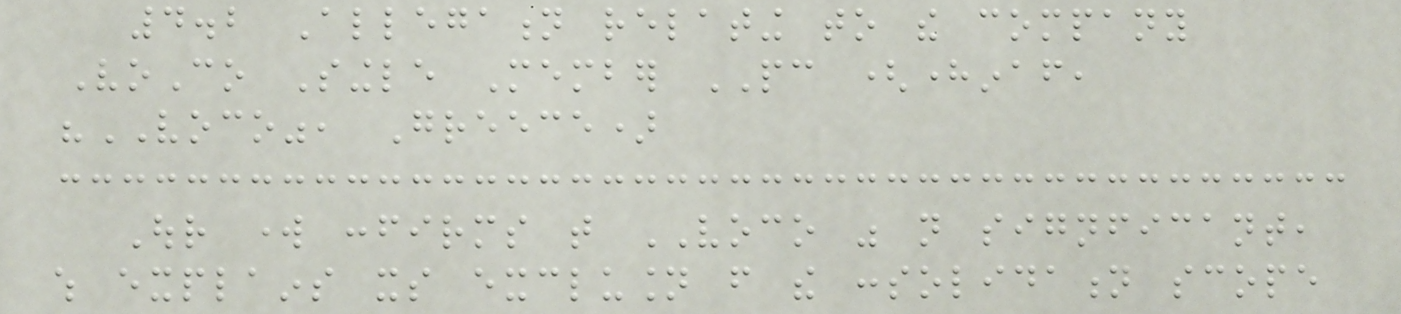4.2 Allegation relating to the company
VoCo Single Member PC (hereinafter,
"VOCO", Greece)
Our work confirms that VOCO was not signficant,
which explains its exclusion from the consolidation scope
